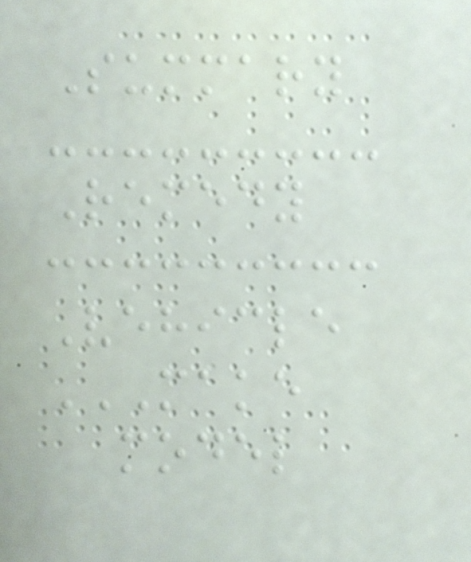Summary
Remedy
Vehicle
MAKE
MODEL
